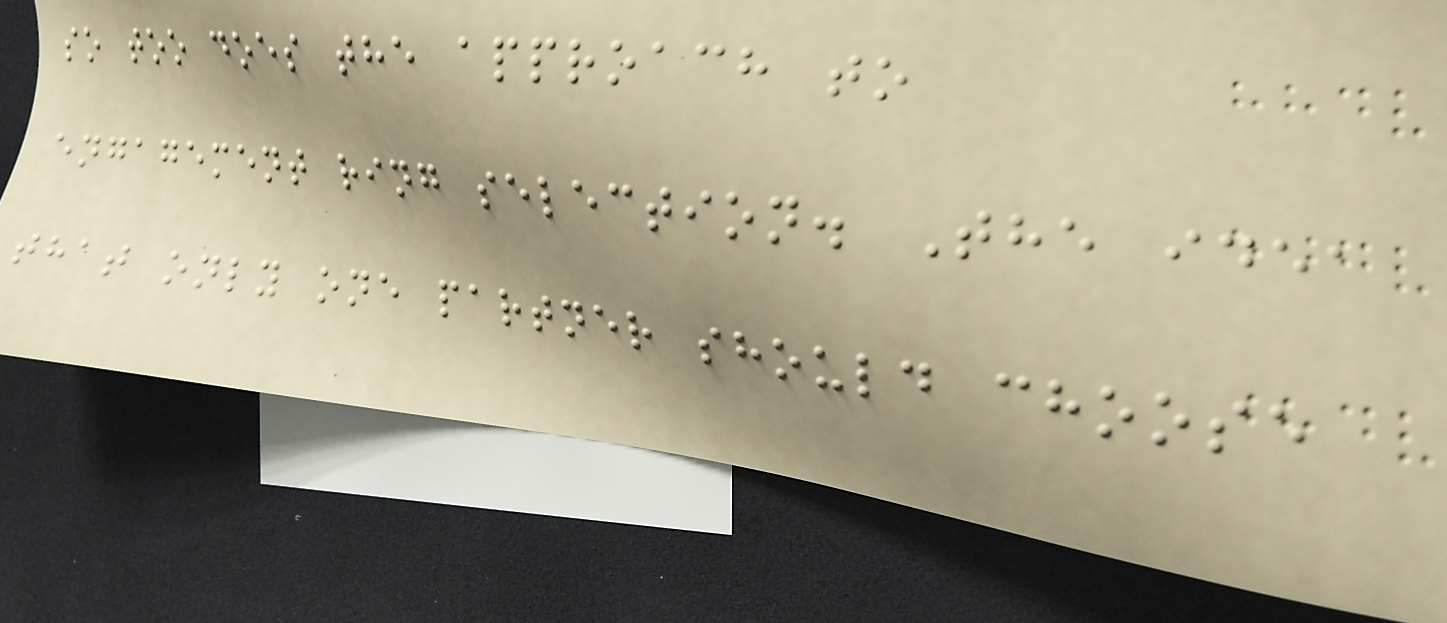so too does the approach to
engagement ring selection. The idea
that only one partner should choose
